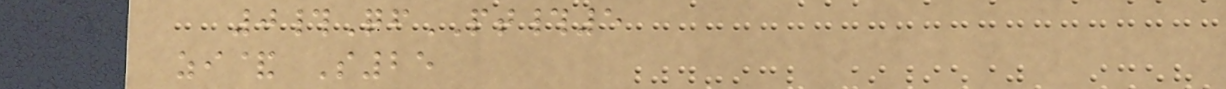0#QfPT#5
zi& S25
